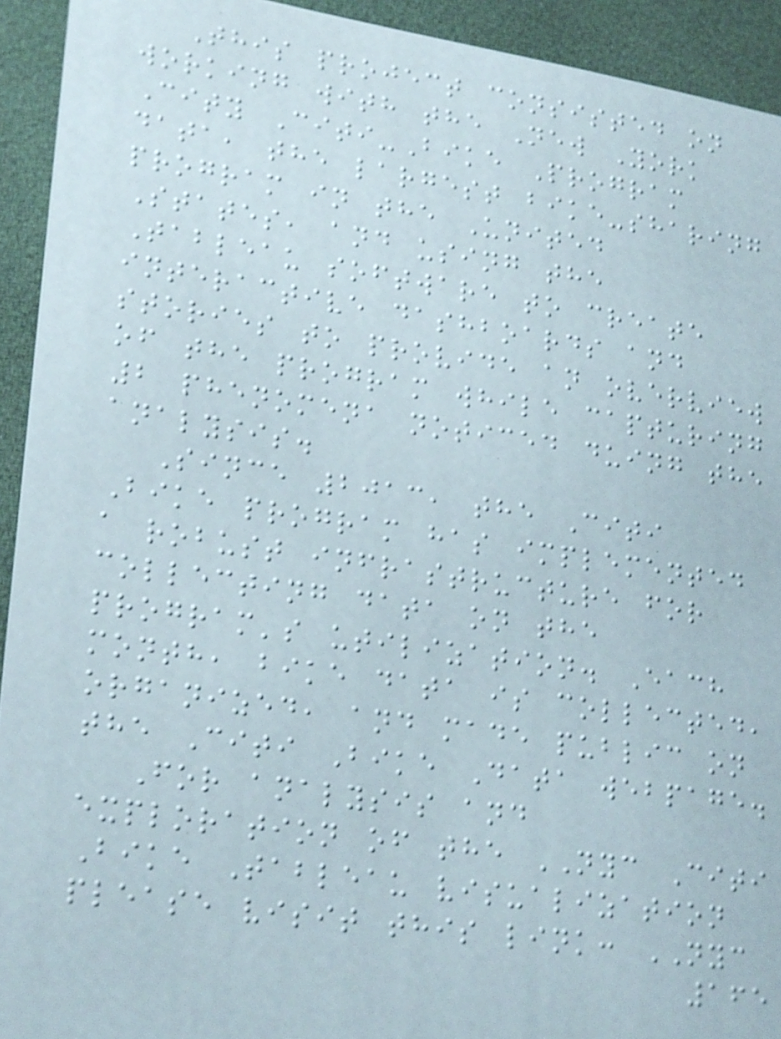This project consisted on
working with the New York
City Citi-Bike Program
data, the largest bike-sharing
program in the United
States, and using the
Tableau software to create
interactive dashboards and
stories to provide an overview
of the program while capturing
2 phenomena noticed duing the
analysis.
Since 2013, the Citi
Bike program has implemented
a robust infrastructure for
collecting data on the
program's utilization. Each
month, bike data is collected,
organized, and made public on
the Citi Bike Data webpage.
For analysis and
exploration of the NYC Citi
Bike Tableau visualization
please visit this link: NYC
165
